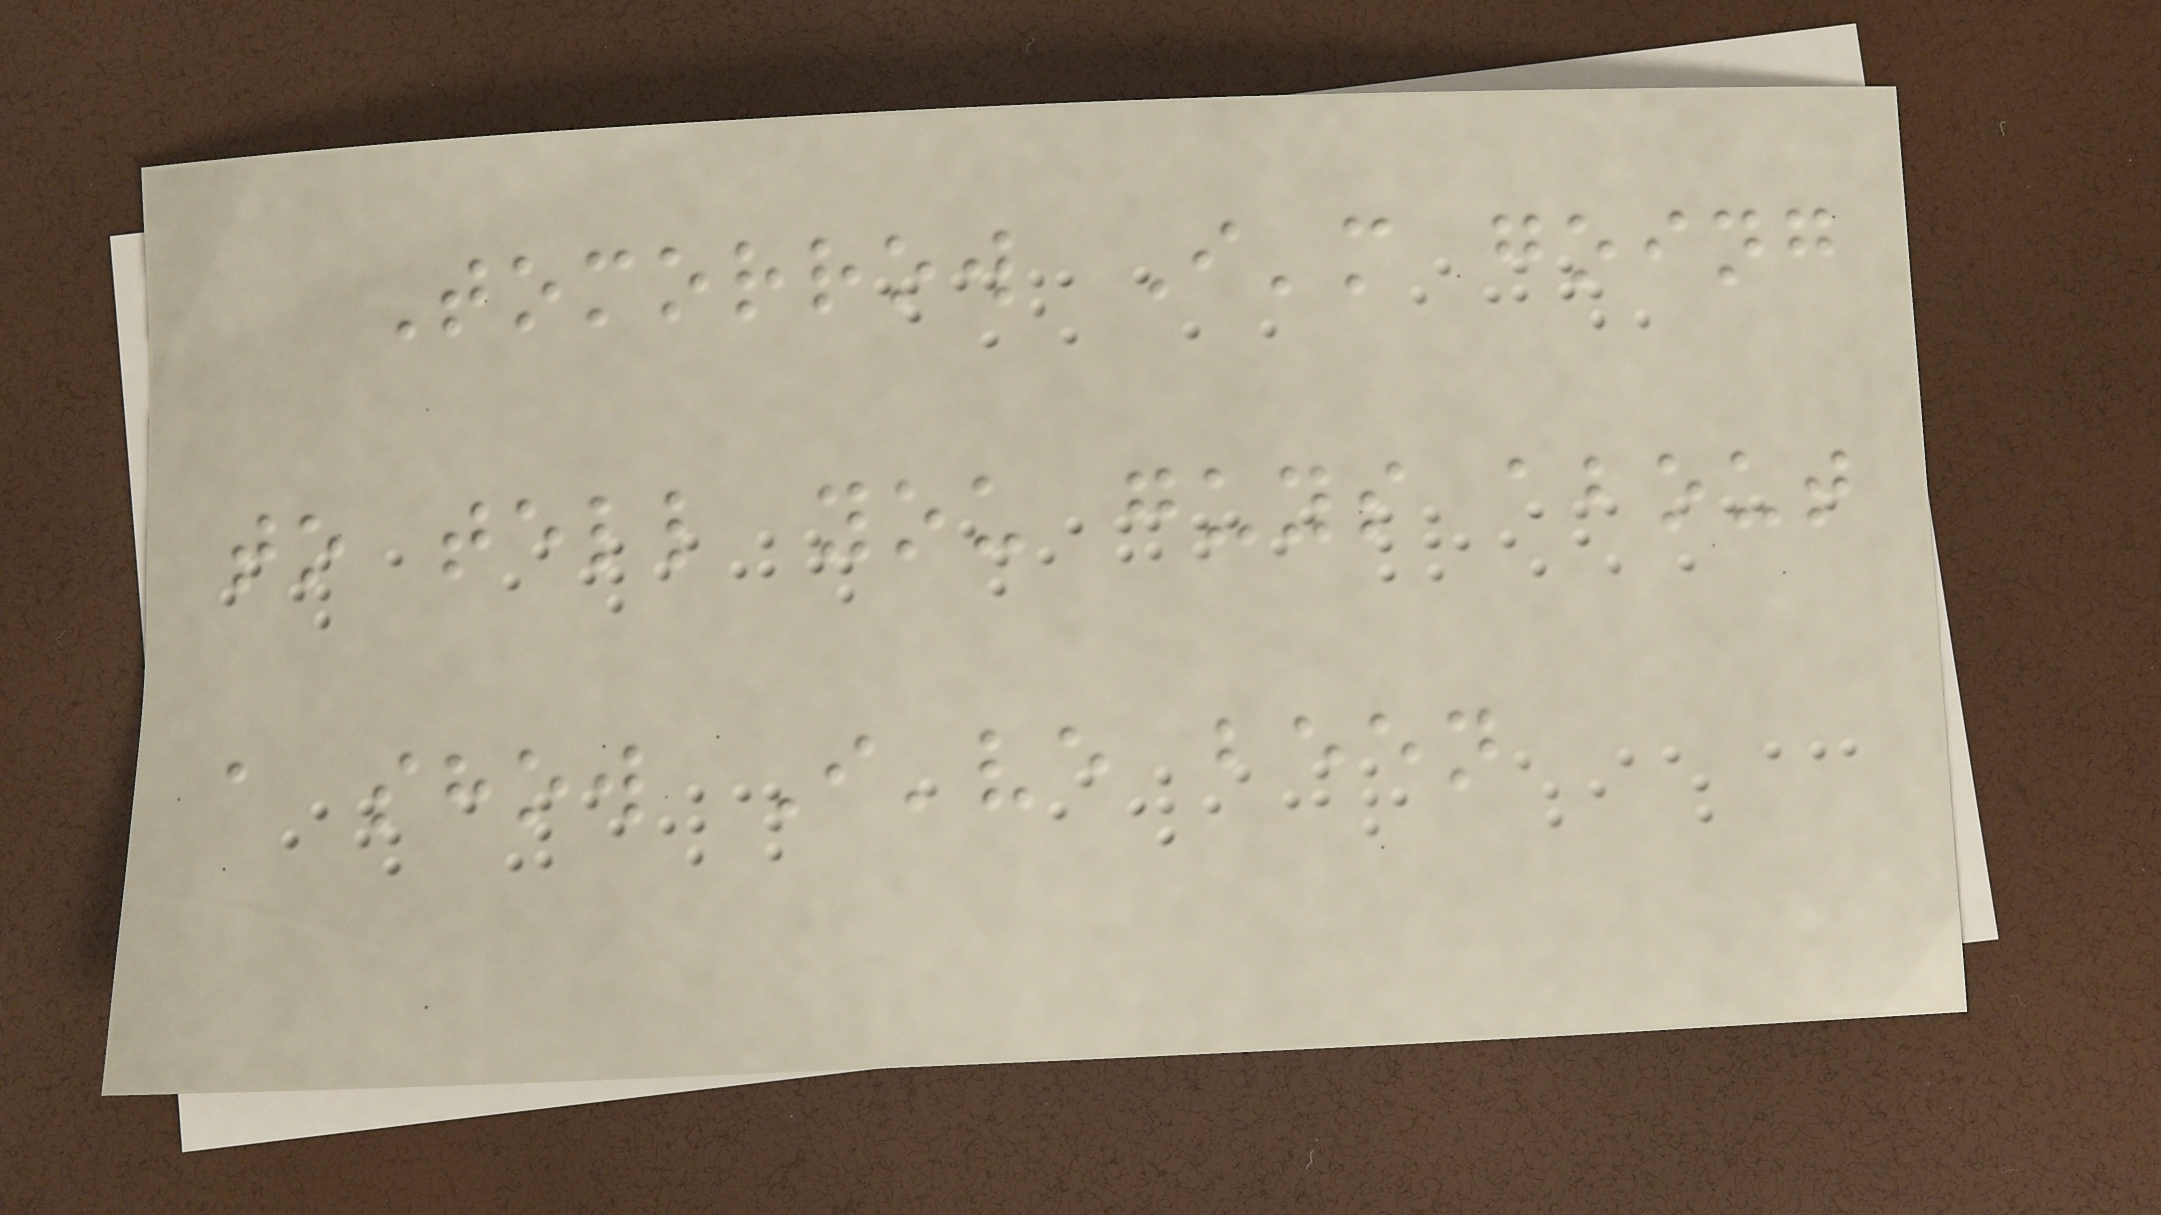Tomorrow I'm going
to tell you guys about
a show I've been
